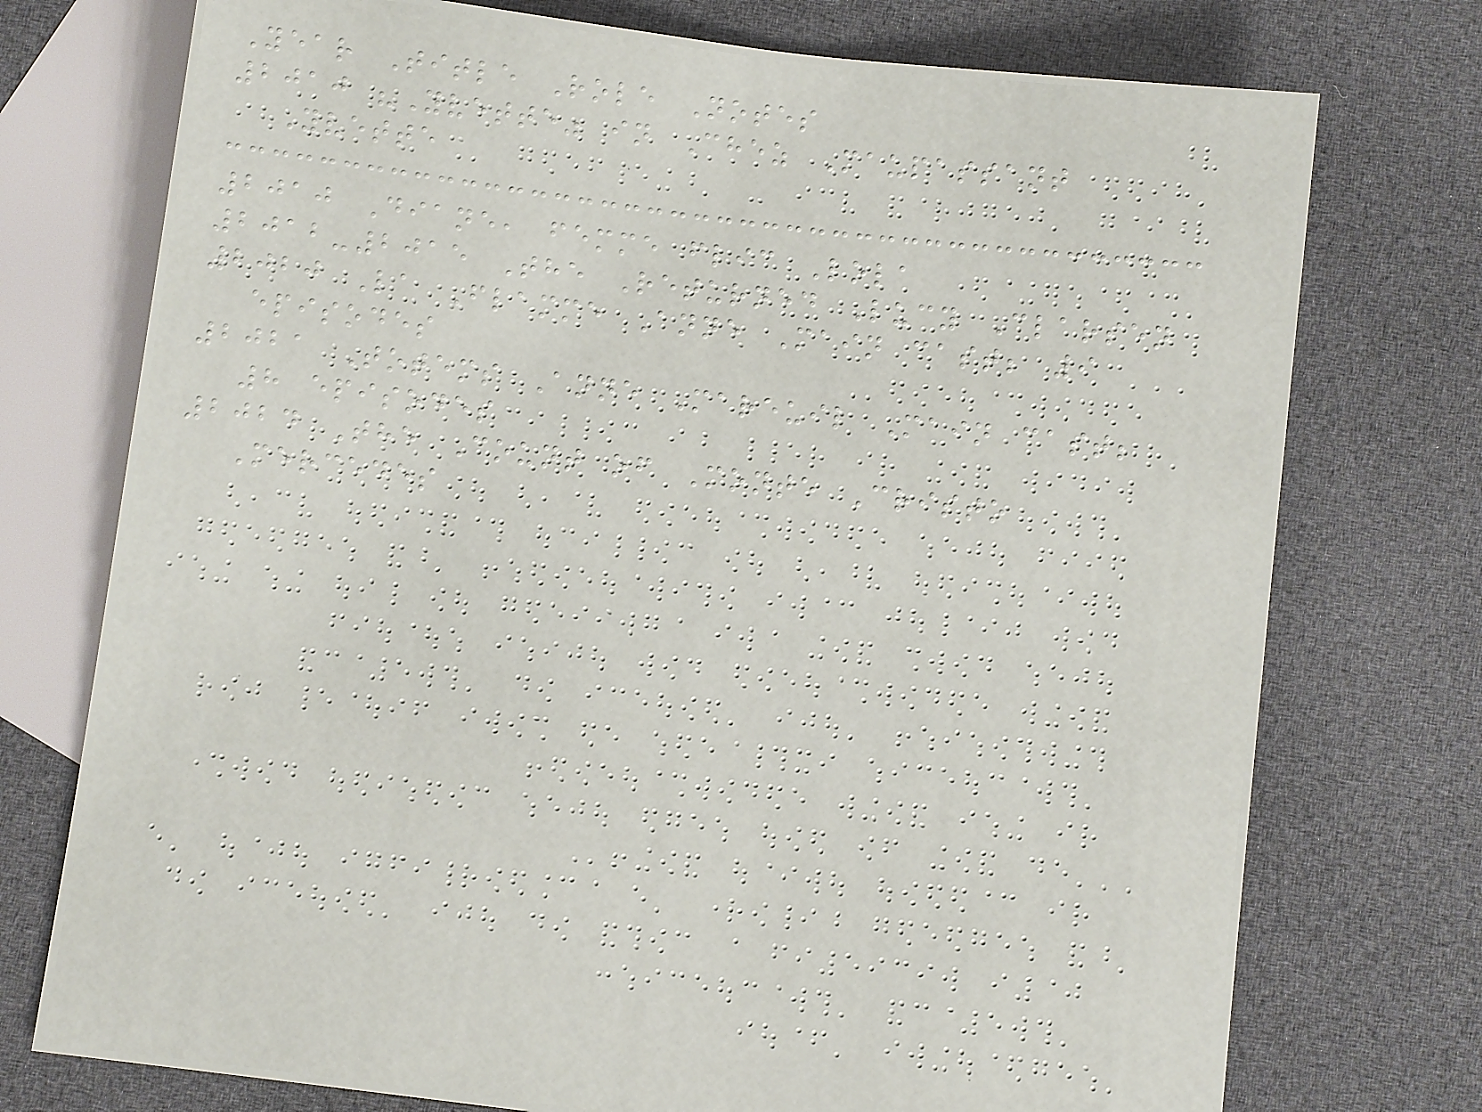Year Title Role Notes
2010 "Yvette" in Chez Maupassant
Yvette
2010 Diane, femme flic Lola
2012-2015 The Returned Lucy Clarsen
2020 La Flamme Anne Main cast; 9
episodes
2021 Totems Anne Mareuil Main cast;
8 episodes
2024 The Count of Monte Cristo
Mercedes
